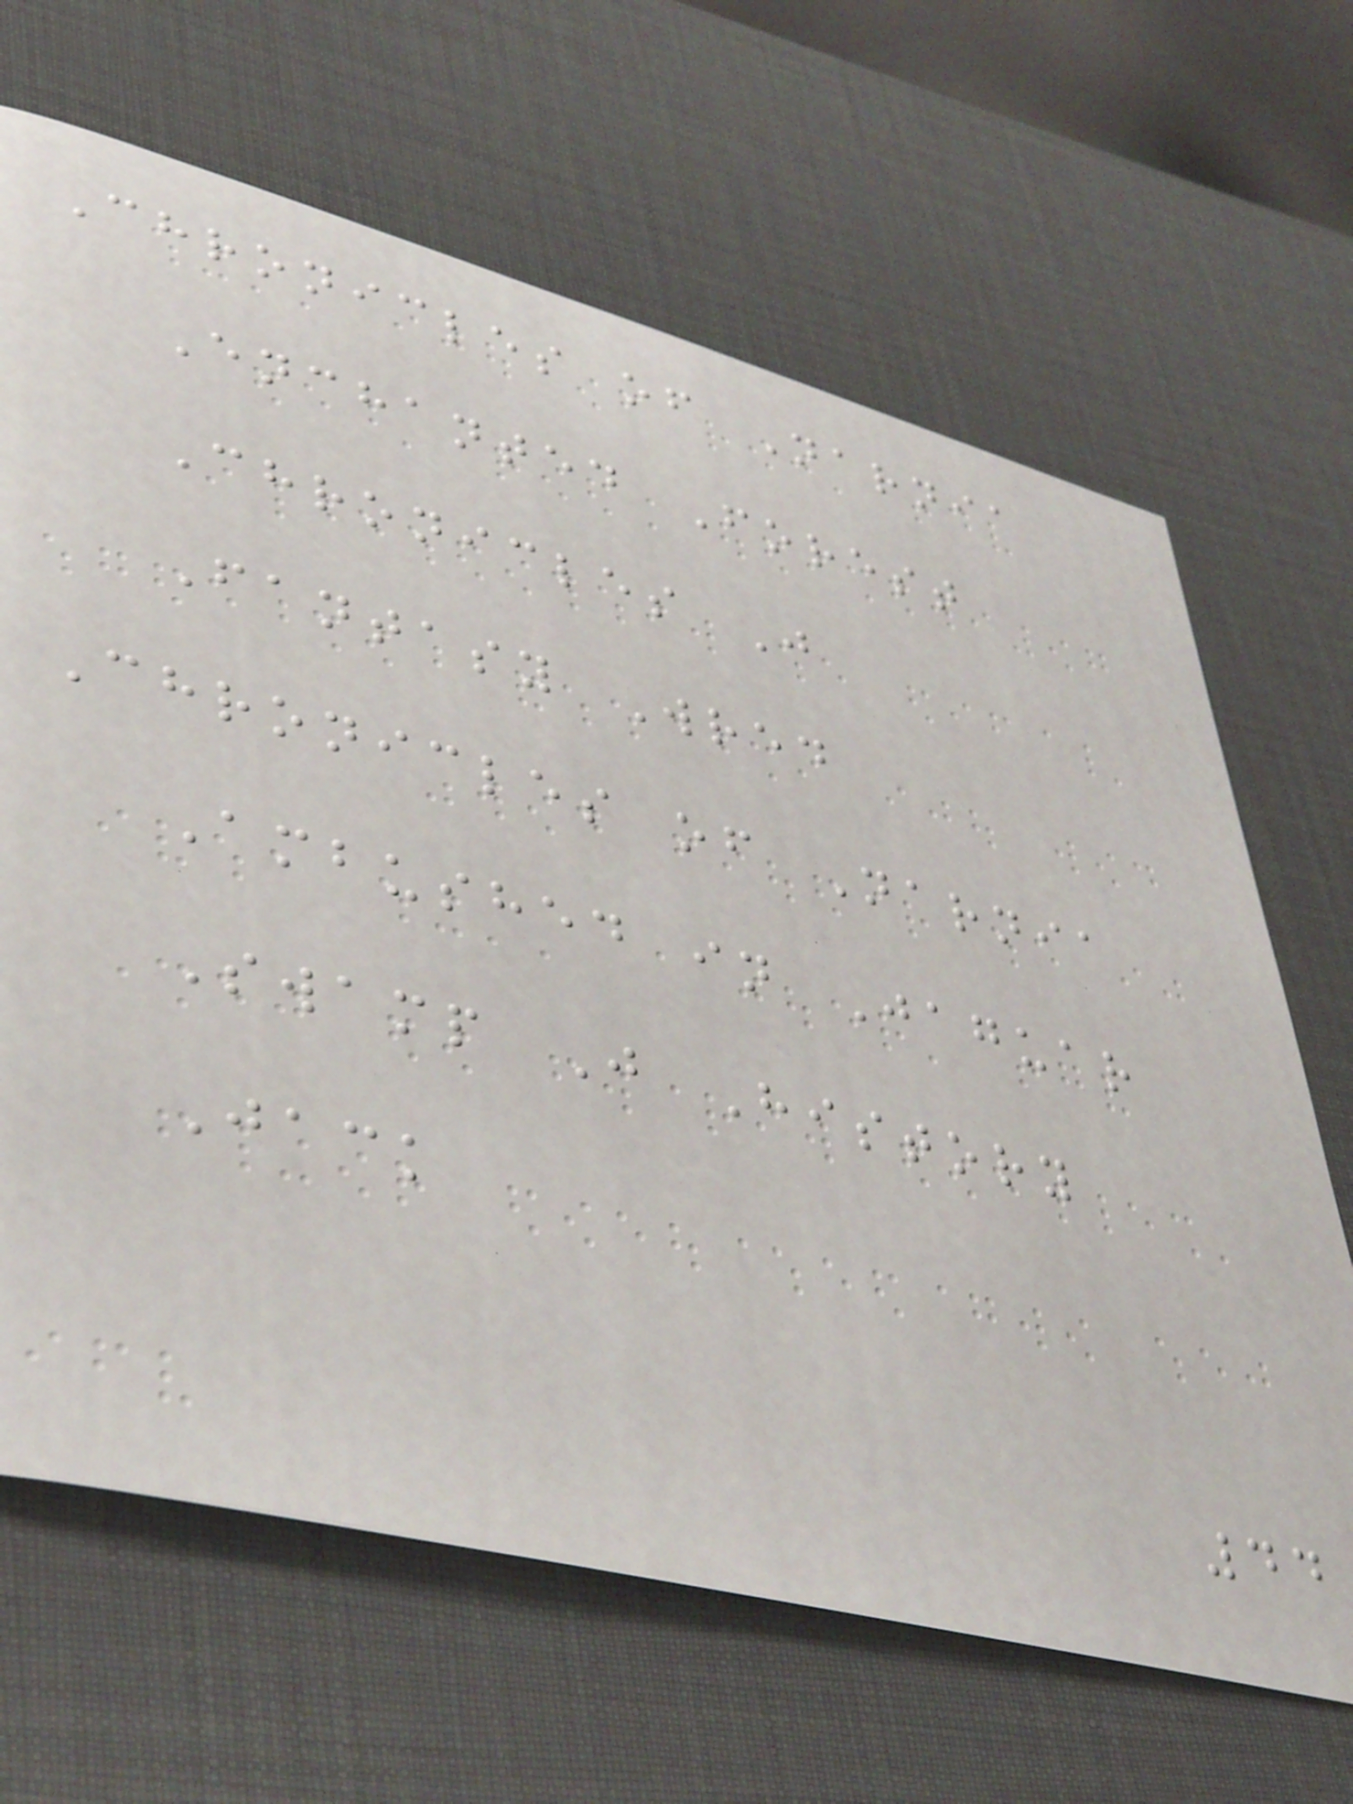Chronicles of Narnia
Enchanted Forest
Chronicles J
Fantasy Wred
Chronicles of Narnia
Ambushed in Jaguar
Swamp J History
Jack
44
